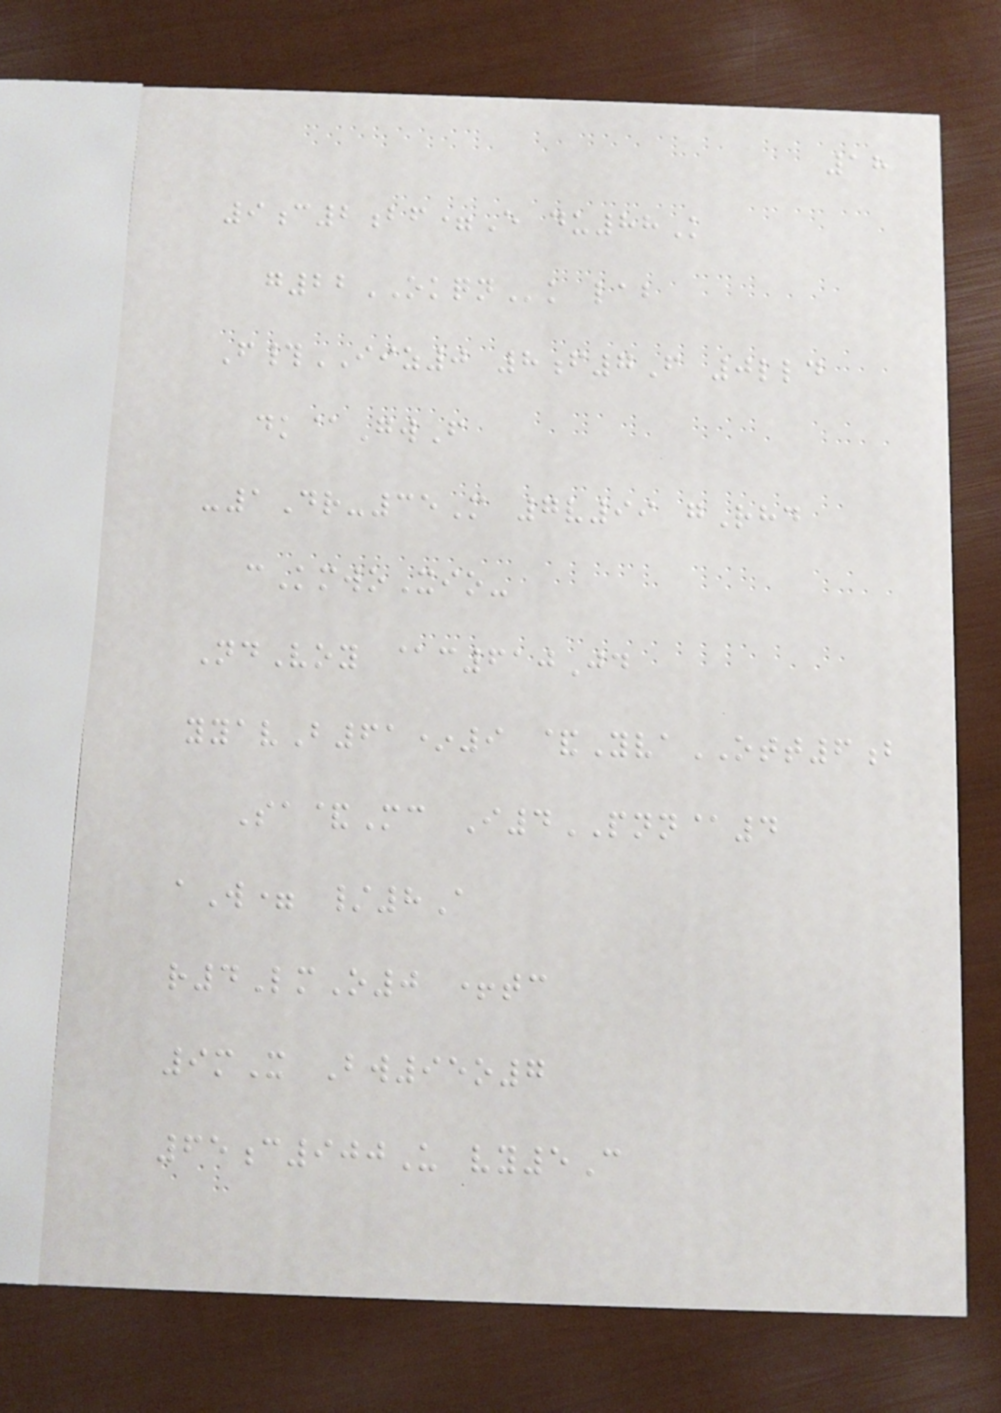18
9c2bf=E du88K
g22OKQNk lab
F#IIZ0 8f7F 0lld
dk@GwF
-1Dr-35M 7v99 gRhd
cKmwoXio-
NdVoy @c610Jd
yyavB61*9 &YvaOTT6b
Sa&Mc I4PNN@4
aW= /8A
r4LmO0 +tc
9mX Bw95o7
65c900U vy5C
